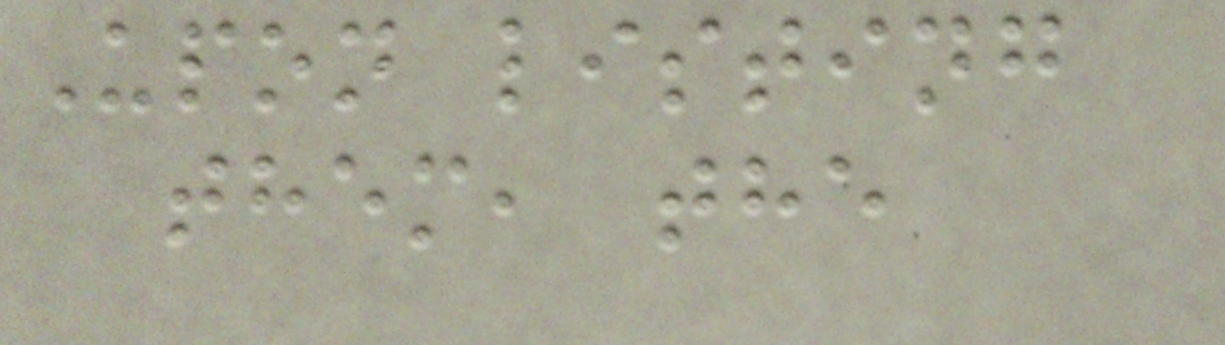Upon listing
them, the
